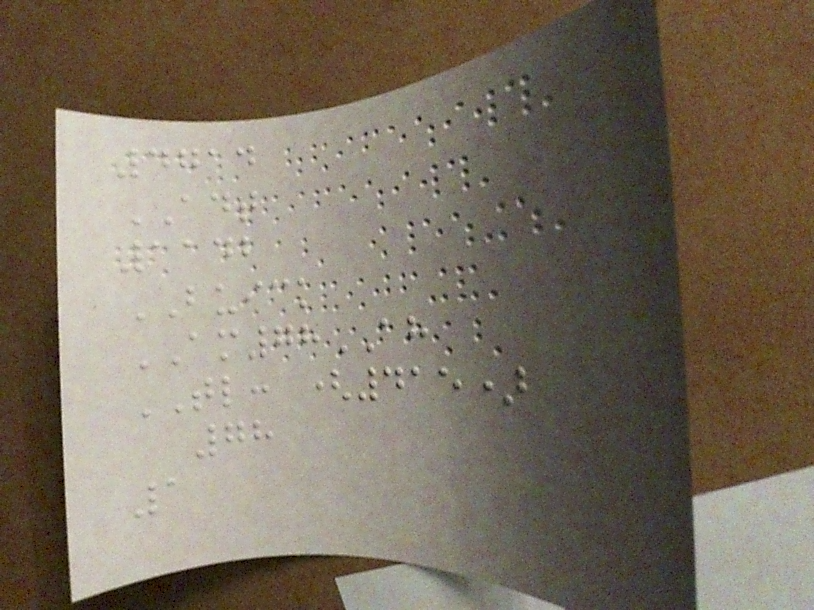4714
ADT
1142
BUICK
AM78AH
TL: (415)
78
1
